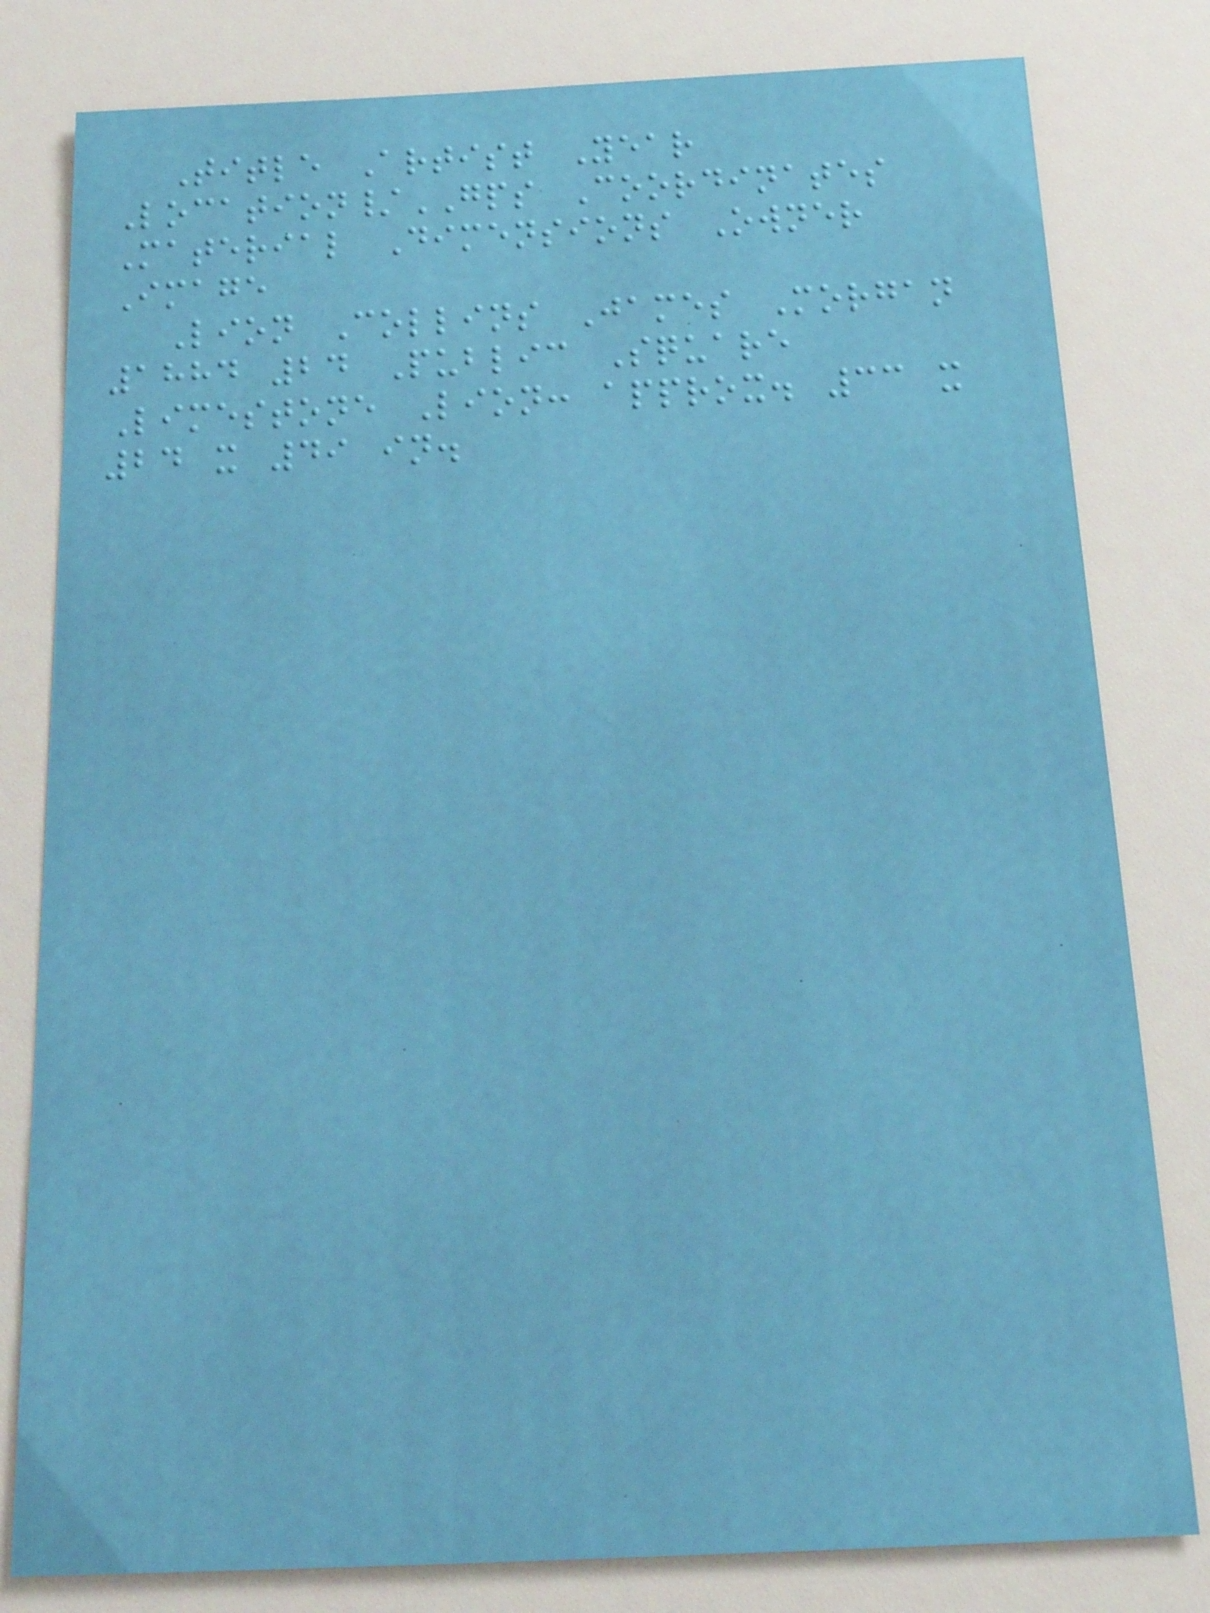Title Artist Year
Location/GPS Coordinates
Material Dimensions Owner
Image
Lion Collins James Morgan
1884 24 Public Square
Limestone Lion: approx. 33 x
24 x 49 in.
